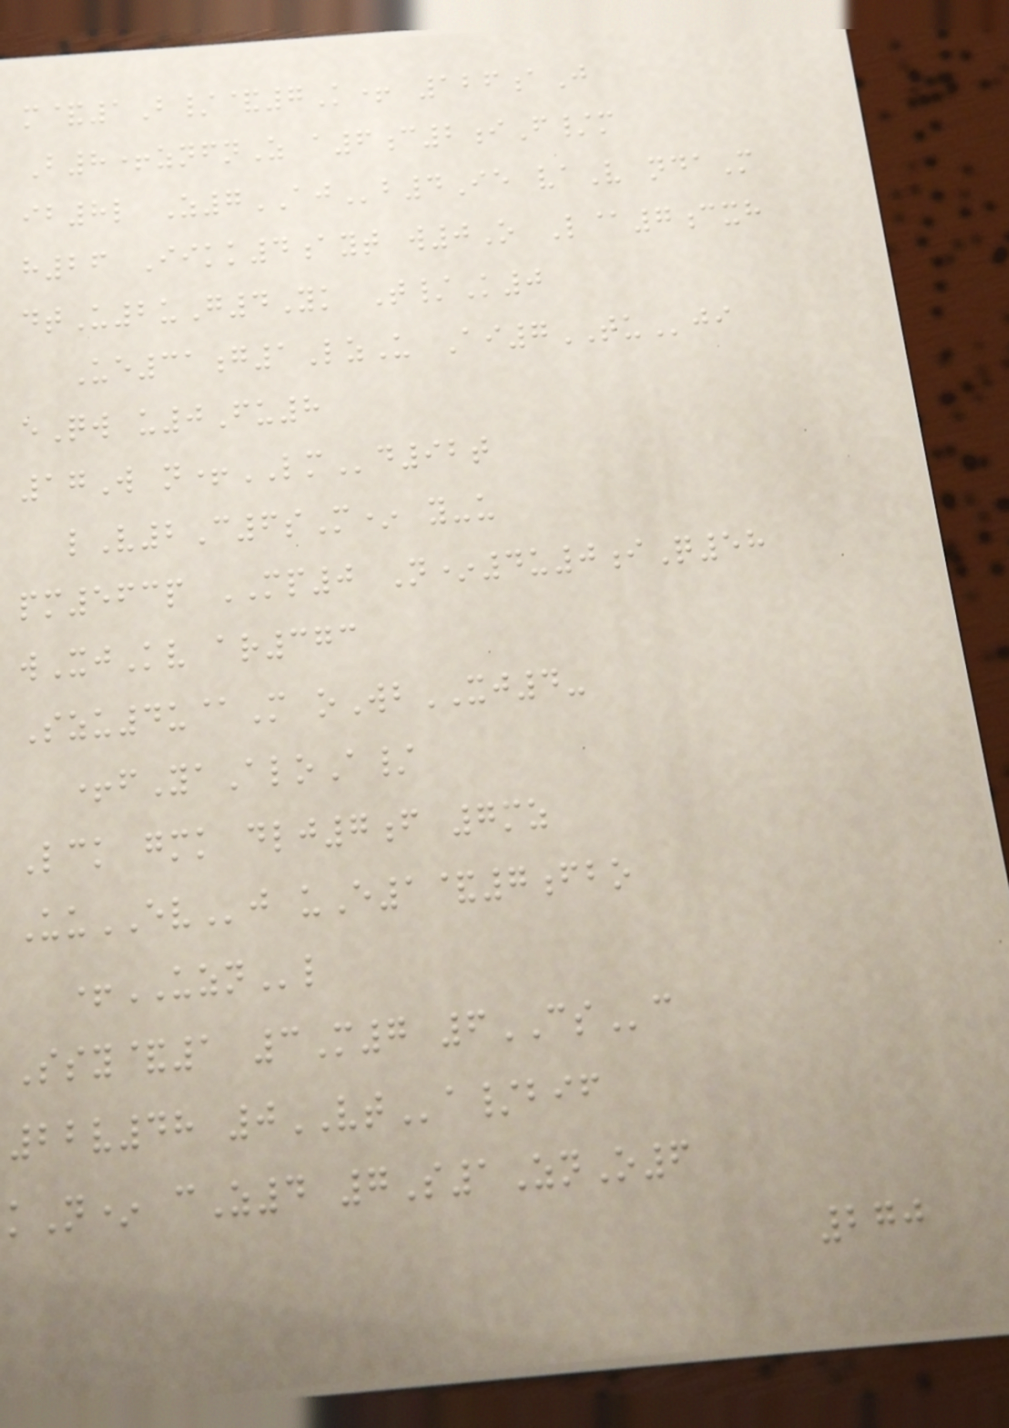m&1B/&7K+ 126aJ
B8+znfnZ a6c2iF/m
ib8l Z7AJb4Ie vaV ndaM
h26 Iikk4ayt w0O L@7cxh
dtU2uG4Yk T/K0
Ue31g1LzU Ai7TUji
eQw u0Fu8
17W n+LMd92t
lV2C6sM* y-u
pm563p MP0 N*4u0iQ58
wXjKv ar373
Szu4u@M oWbXJ4-
+fYaAloA/
Lck gmk dlj7f 7mz
UuEVj uE1&7fbo
+UZNl
Ssy&1 3M7 6CSc
22v48 0VTa/bif
kN* cZ4 7S1ZnO6
270
